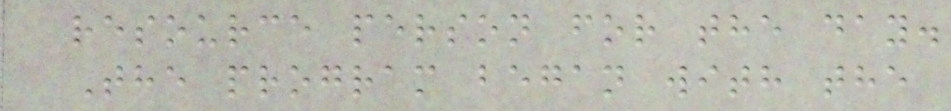resource person for the day.
The program began with the
